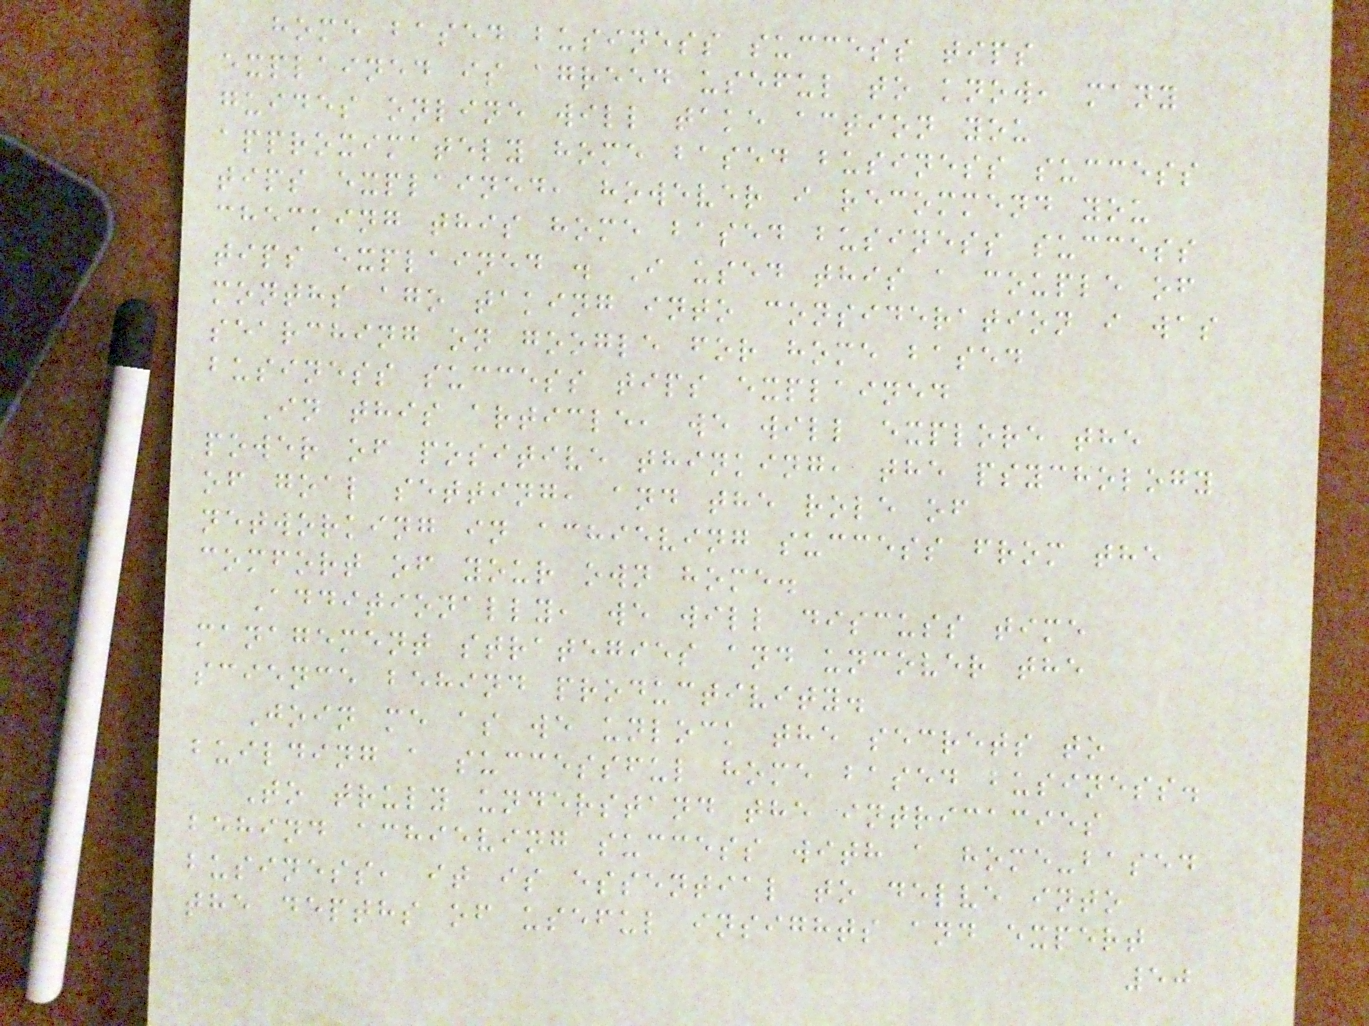home based business success tips
explained is agreed useful to know, many
guides online will take action you
approximately home based business success
tips explained, however i recommend you
checking this home based business success
tips explained . I used this a couple of
months ago taking into consideration i was
searching on google for home based
business success tips explained
In this article, we will explore the
power of positive thinking, the psychology
of goal setting, and the role of
networking in achieving success from the
comfort of your own home.
Additionally, we will discuss time
management strategies and uncover the
science behind productivity.
Join me as we unlock the secrets to
building a successful home based business.
To truly understand the intricacies
behind achieving success with a home-based
business, it is essential to delve into
the depths of useful insights and expert
50
